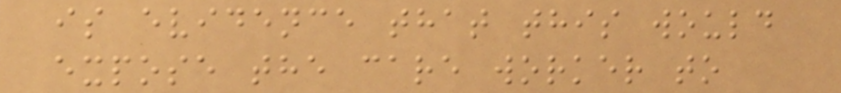is evidence that this would
expose the care worker to
